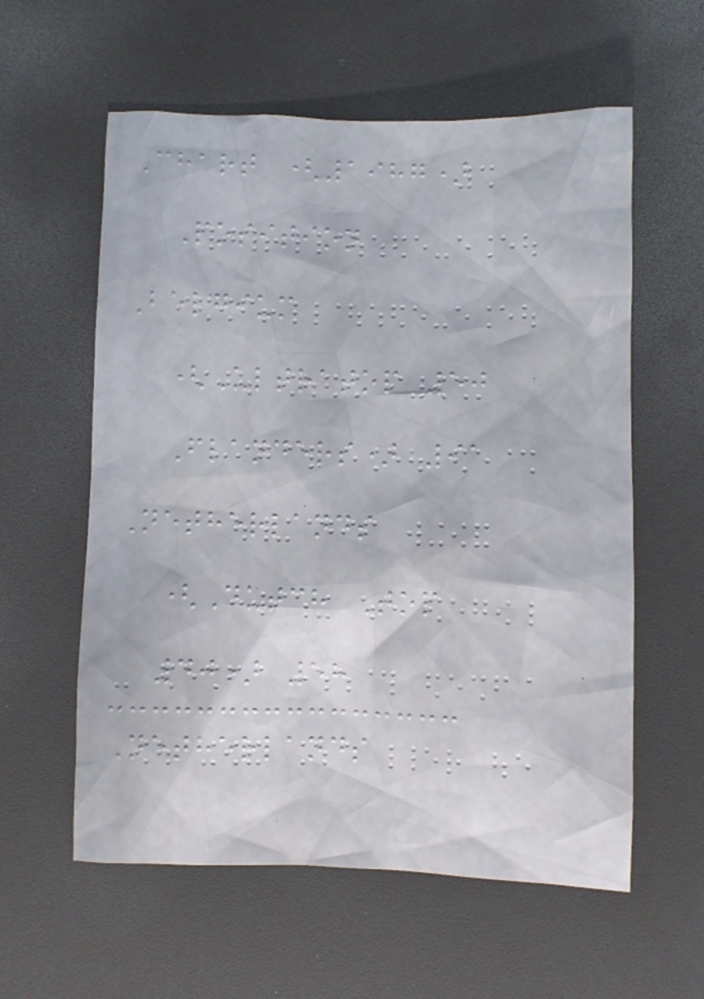Chart (1987)
Position
Belgium
(Ultratop 50
Flanders) 91
Netherlands
(Dutch Top
40) 58
Netherlands
